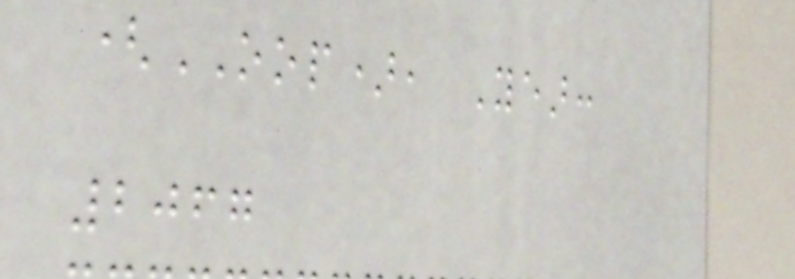(OOP), Year:
2067
